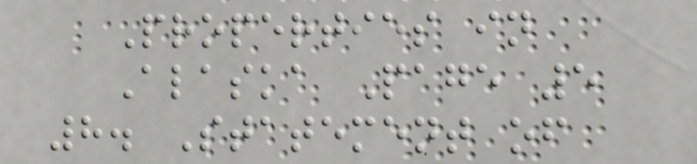Properties in
Alaska Page 5
8. Statement of
